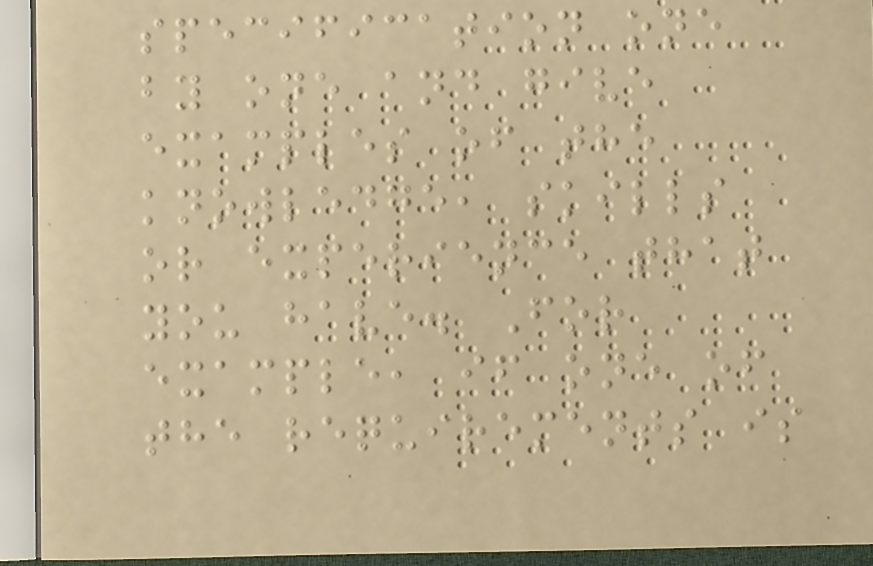specification one
by one and give
examples of the
knowledge, skills
or experience that
you have. For
example, if one of
the requirements is
